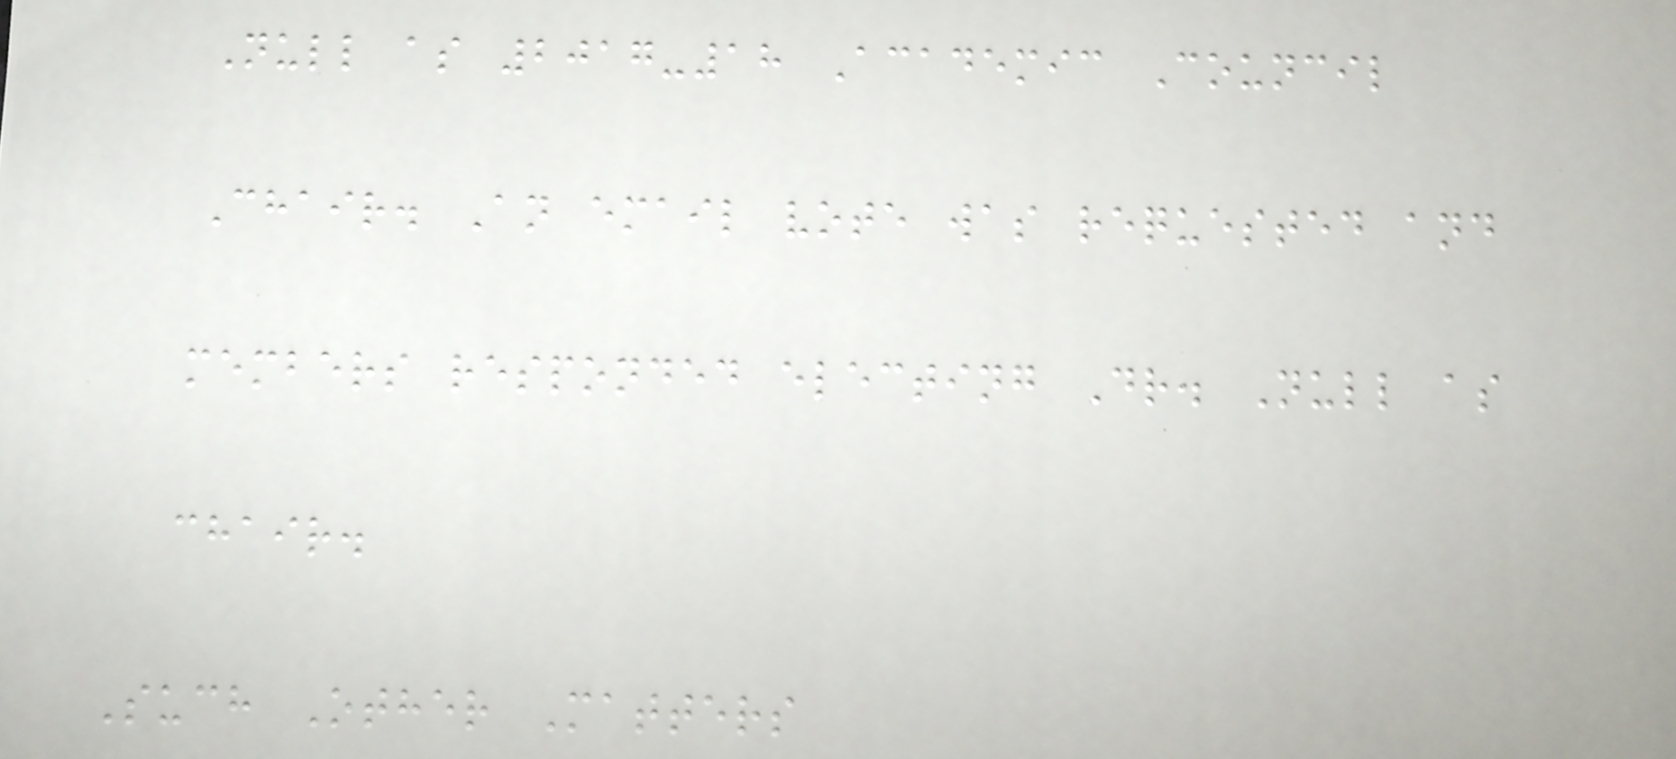Null as 2017-18 Academic Council
Chair. An email vote was requested and
members responded electing Dr. Null as
chair.
Such Other Matters
